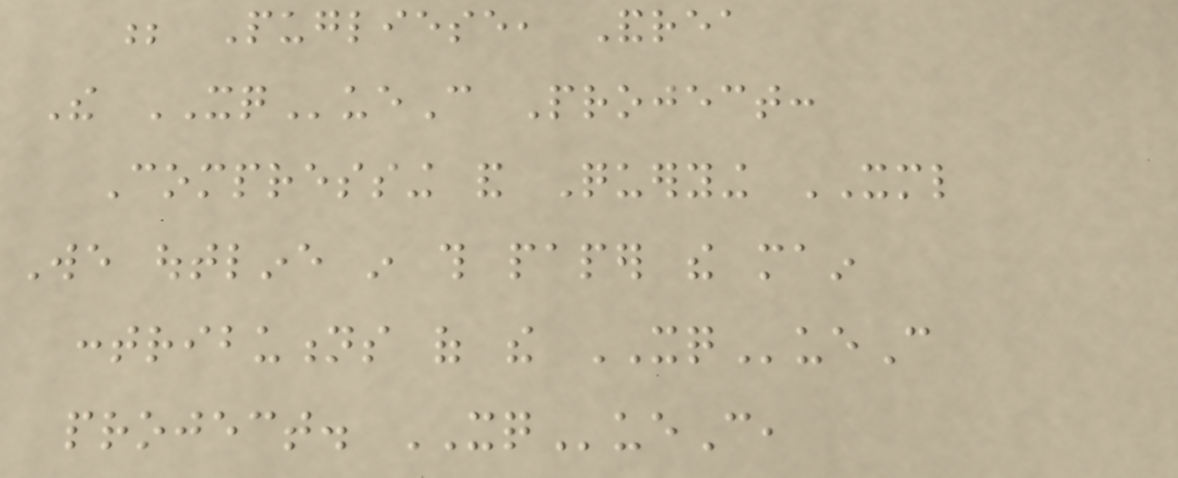; Pugliese, Andrea
The XQueC Project:
Compressing and Querying XML
We outline in this paper the main
contributions of the XQueC
project. XQueC,
